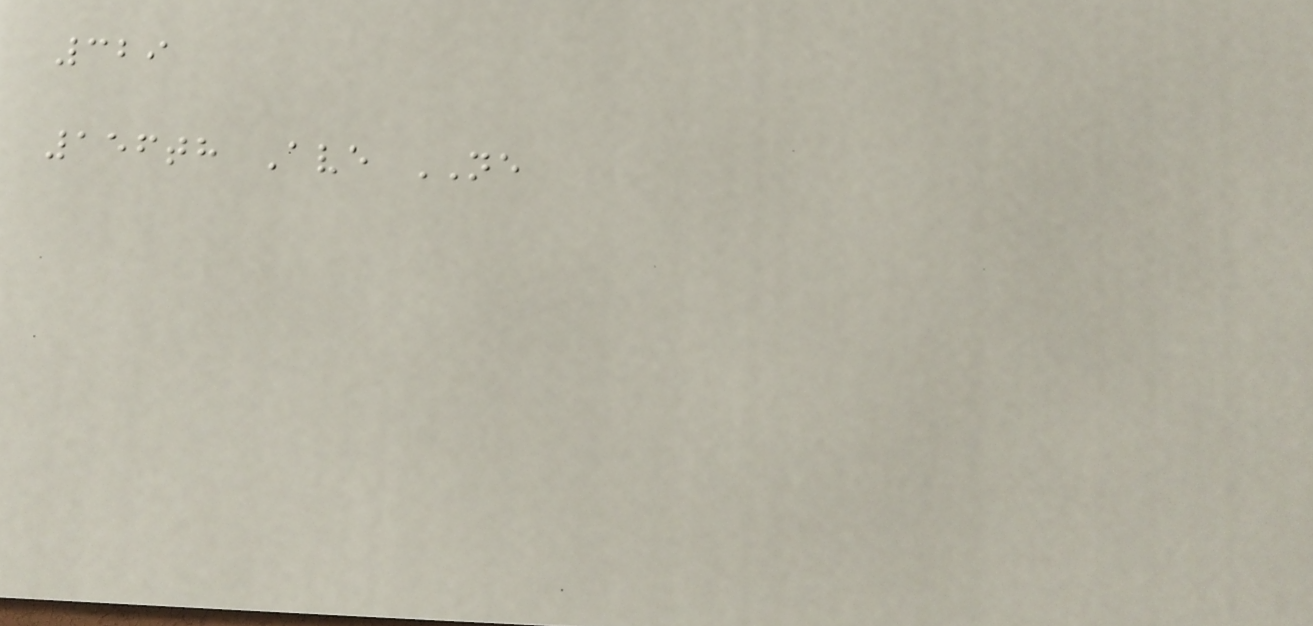329
156th Ave NE
